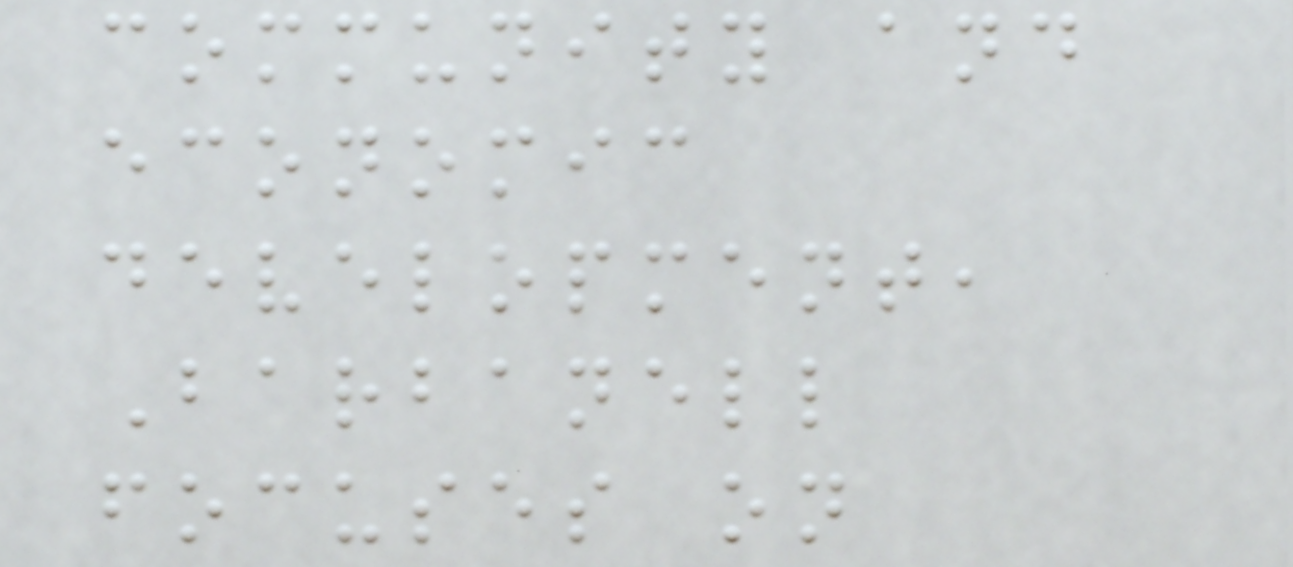community and
economic
development,
Barbanell
focuses on
